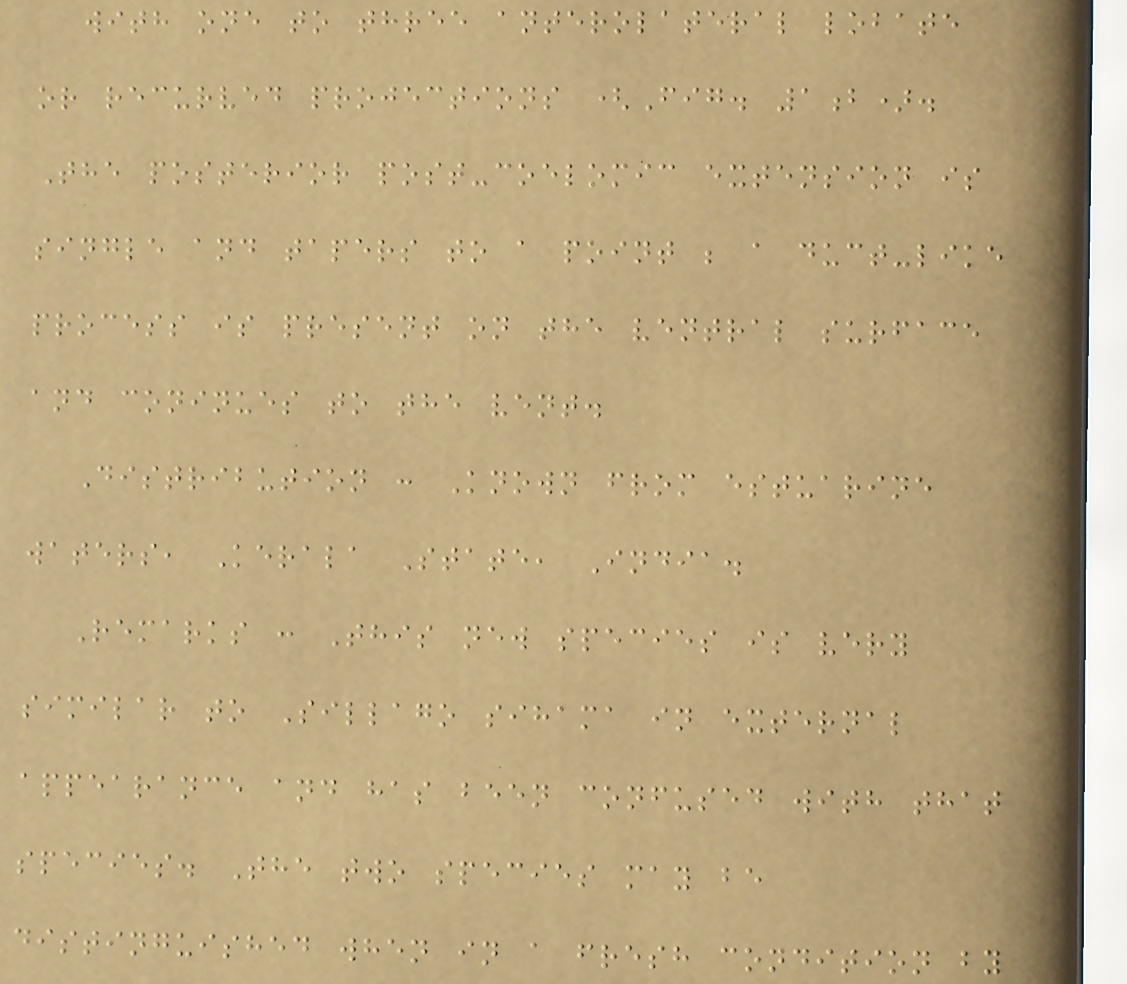with one to three anterolateral lobate
or recurved projections (Fig. 1b).
The posterior post-coelomic extension is
single and tapers to a point ; a duct-like
process is present on the ventral surface
and coninues to the vent.
Distribution : Known from estuarine
waters, Kerala State, India.
Remarks : This new species is very
similar to Sillago sihama in external
appearance and has been confused with that
species. The two species may be
distinguished when in a fresh condition by
